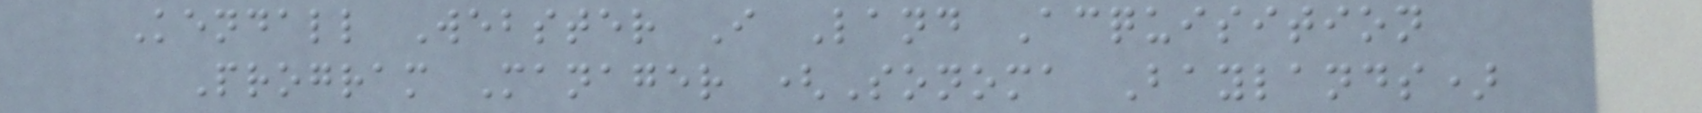Kendall Webster I Land Acquisition
Program Manager (Sonoma Baylands)
